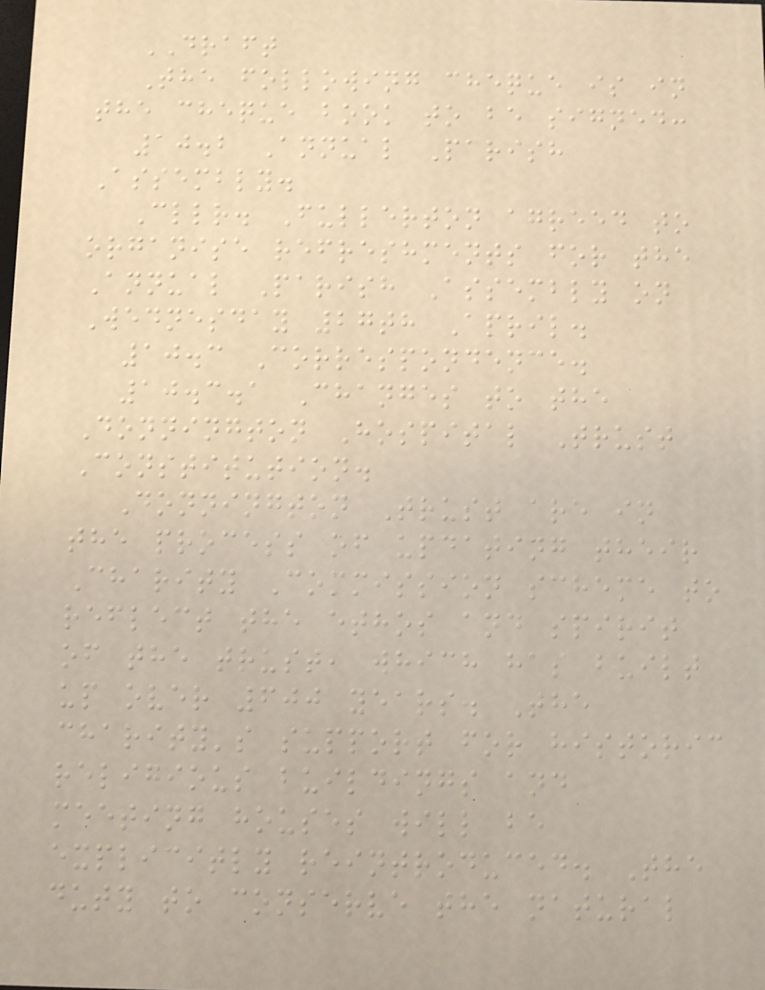DRAFT
The following cheque is in
the cheque book to be signed:
10.2 Annual Parish
Assembly.
Cllr. Fullerton agreed to
organise refreshments for the
Annual Parish Assembly on
Wednesday 27th April.
10.3 Correspondence.
10.3.1 Changes to the
Donnington Hospital Trust
Constitution.
Donnington Trust are in
the process of updating their
Charity Commission scheme to
reflect the ethos and spirit
of the trust, which has built
up over 600 years. The
charity's support for historic
religious buildings and
meeting houses will be
explicitly reintroduced. The
duty to conserve the natural
